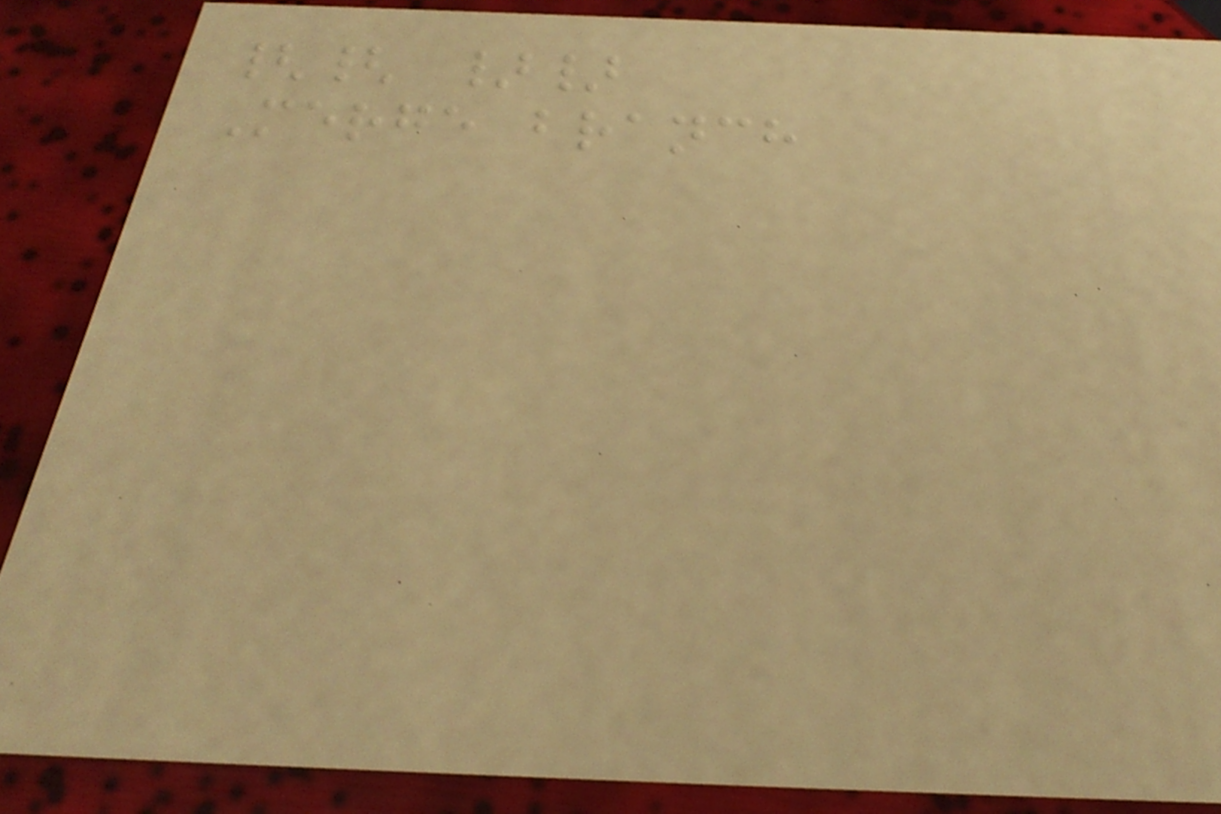{{ }}
Merge branch
